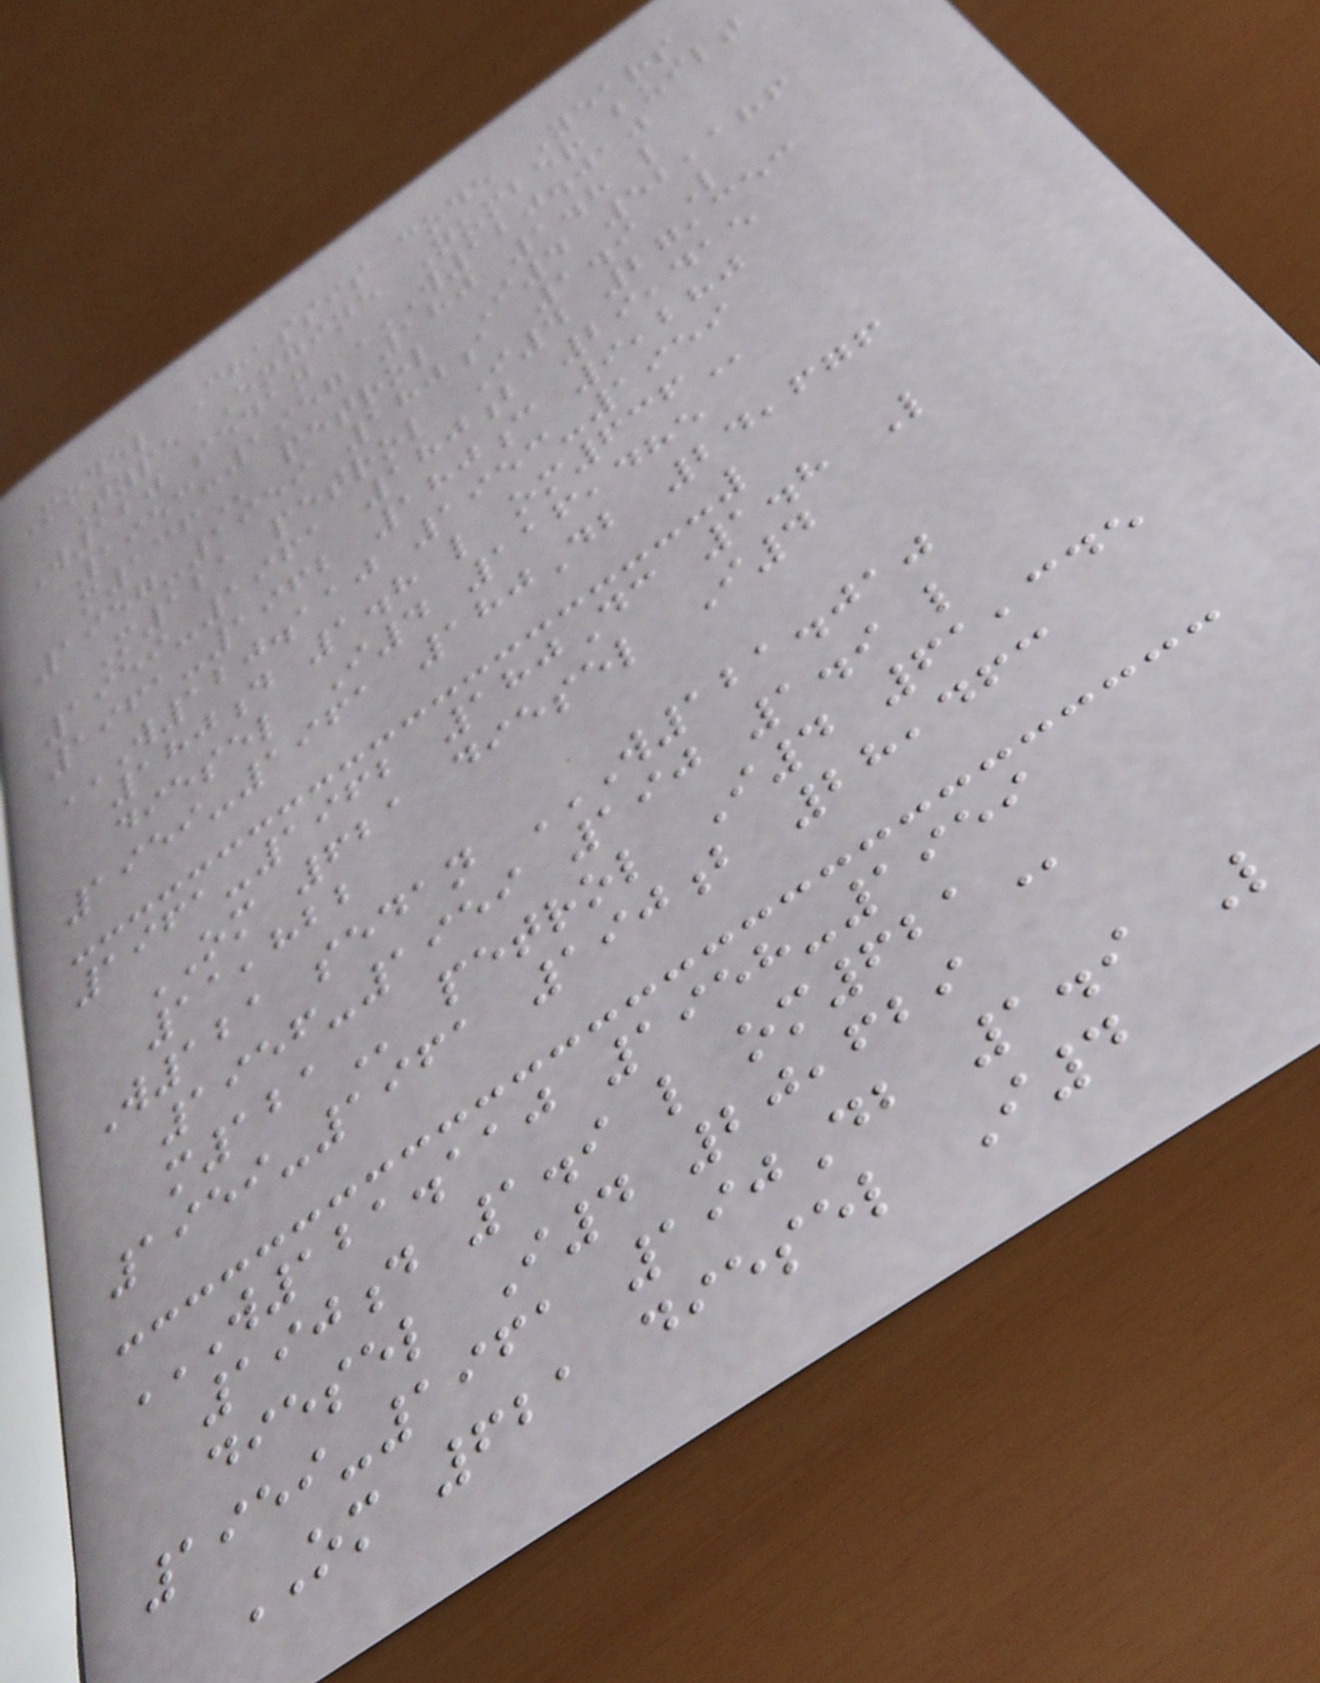Model Chassis code Years
Type Engine Number built
W120 sedan W120.010
1953-1957 180 1.8 L
M136 petrol I4 52,186
1957-1959 180a 1.9 L
M121 petrol I4 27,353
1959-1961 180b 29,415
1961-1962 180c 9,280
W120.110 1953-1959
180D 1.8 L OM636
diesel I4 116,485
1959-1961 180Db 24,676
1961-1962 180Dc 1.8 L
OM 621 diesel I4
11,822
W121 sedan W121.010
1956-1959 190 1.9 L
M121 petrol I4 61,345
1959-1961 190b 28,463
W121.110 1958-1959
190D 1.9 L OM621
diesel I4 20,629
1959-1961 190Db 1.9 L
OM 621 diesel I4
